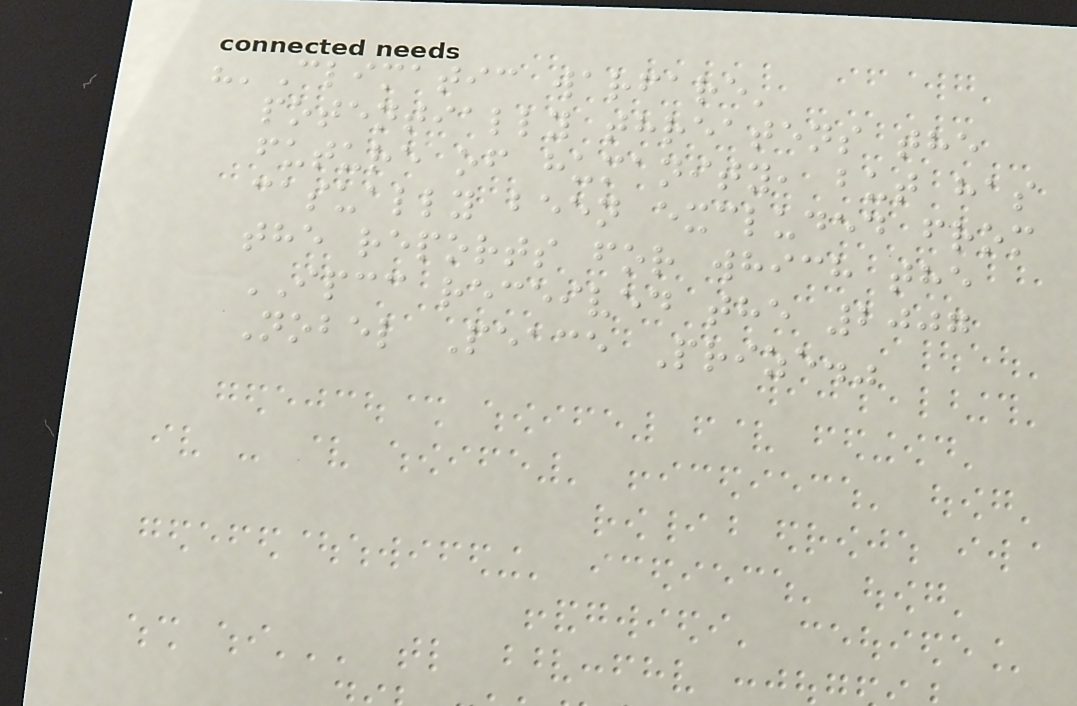"'Climatic warfare'
potentially threatens the
future of humanity, but has
casually been excluded from
the reports for which the
IPCC received the 2007
Nobel Peace Prize."
